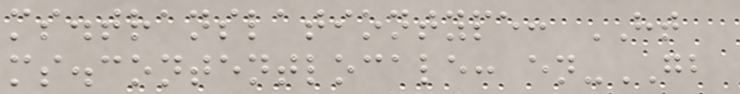ms.translationtype: HT
ms.contentlocale: en-GB
